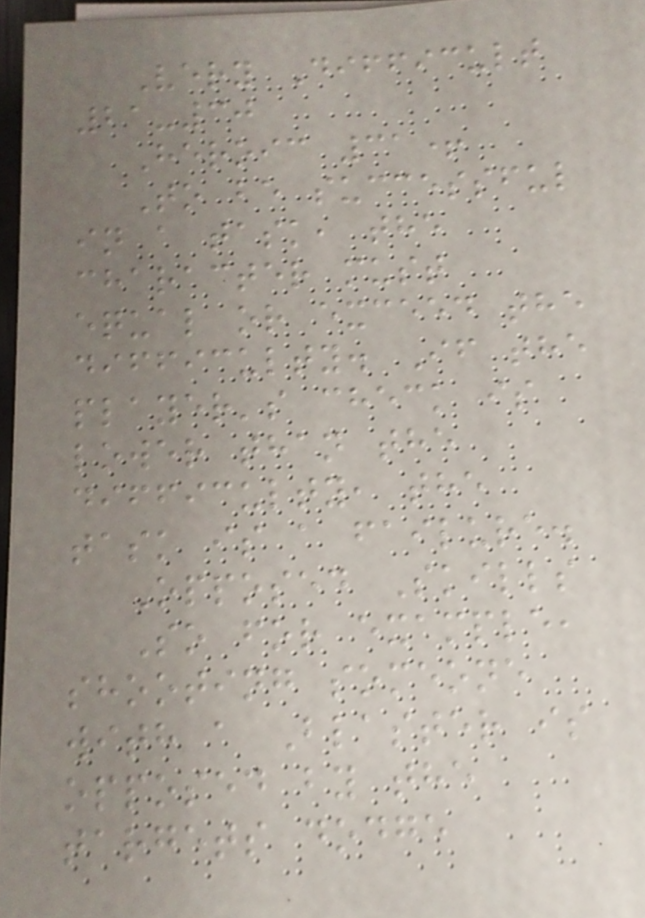Very Difficult
21-30
Heroic 31+
To be successful
in a task, the
character must
equal or exceed the
difficulty. If the
player's check is
lower than the
difficulty, the
task is a failure.
Opposed Skills
So for example,
shooting someone
with a Blaster is
opposed by the
targets dodge
